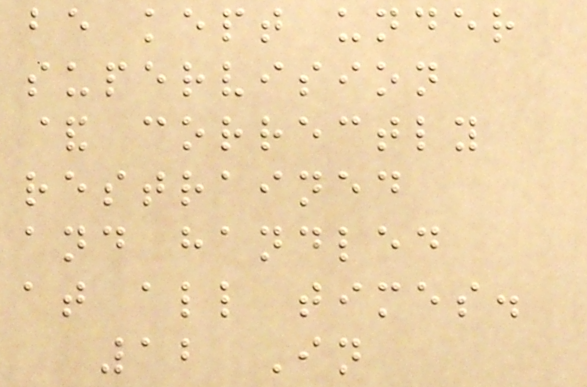be kept under
supervision
& correctly
restrained
and handled
at all times.
12 In
